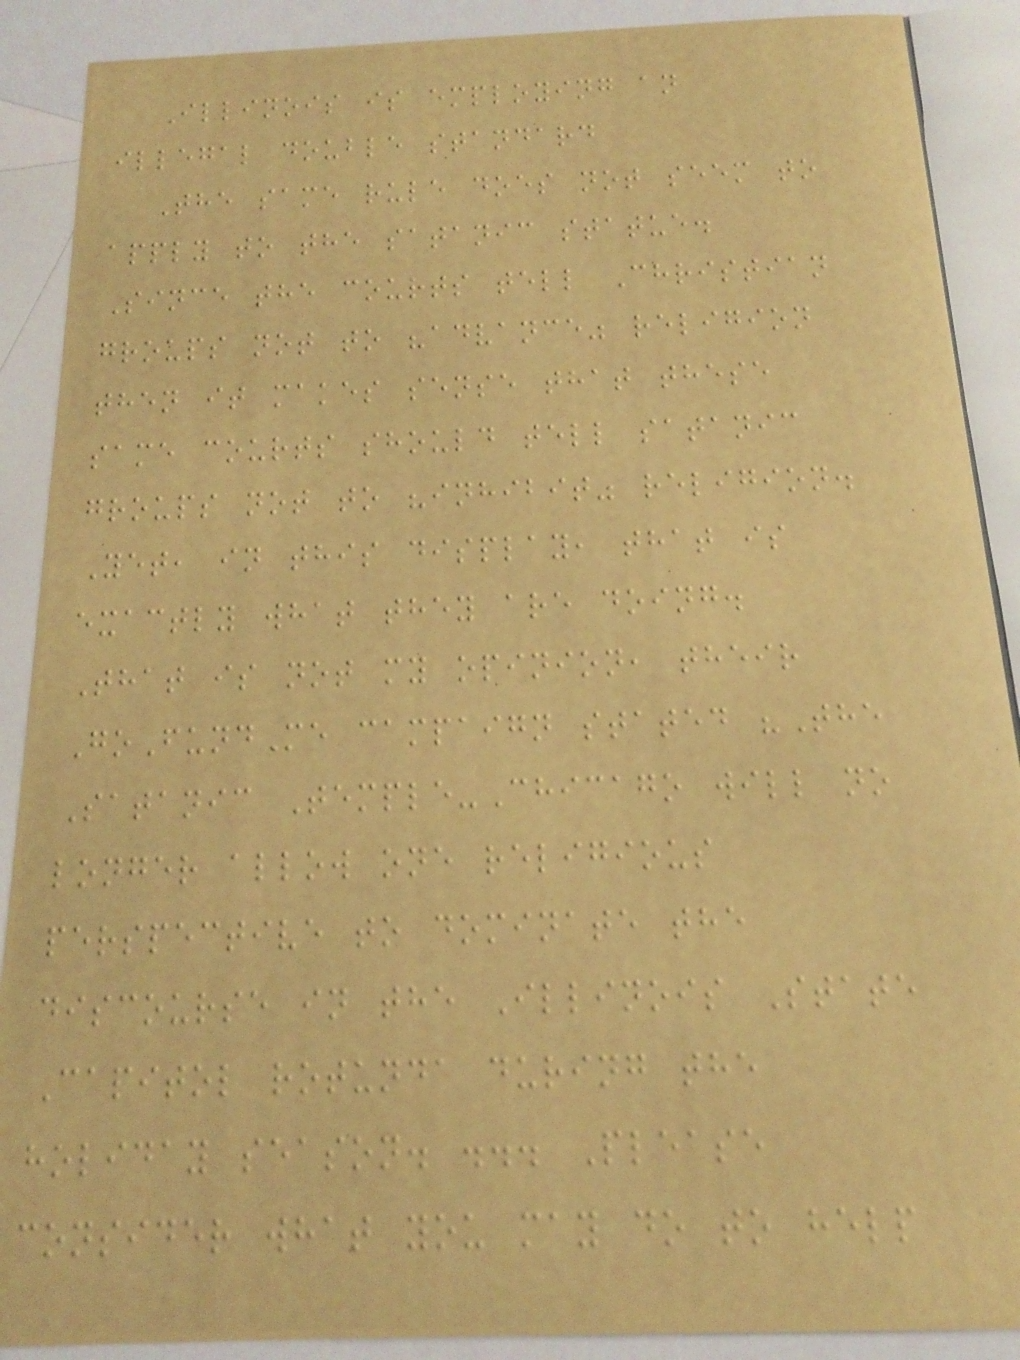Illinois is employing an
illegal double standard
The same rule does not seem to
apply to the satanic statue.
Since the courts tell Christian
groups not to "advance" religion
then it makes sense that these
same courts should tell satanic
groups not to "inhibit" religion.
Yet, in this display, that is
exactly what they are doing.
That is not my opinion, their
GoFundMe campaign stated "The
Satanic Temple-Chicago will no
longer allow one religious
perspective to dominate the
discourse in the Illinois State
Capitol rotunda during the
holiday season. ... Please
consider what you may do to help
